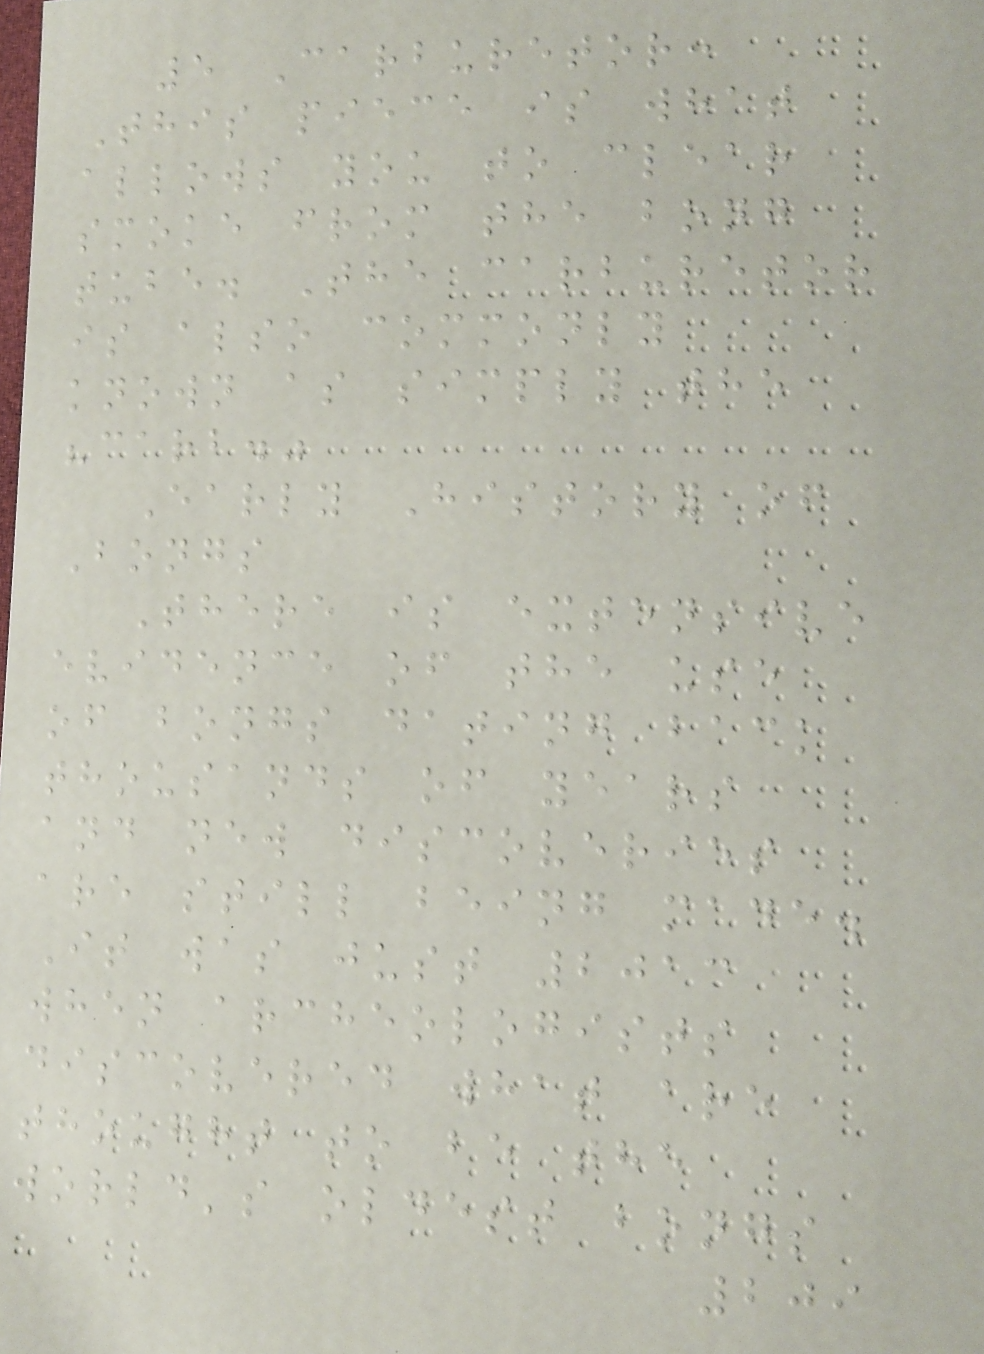5 Carburetor:
This piece is what
allows you to clear
smoke from the bong
tube. The carburetor
is also commonly
known as simply the
"carb."
Early History of
Bongs
There is extensive
evidence of the use
of bongs dating back
thousands of years
and new discoveries
are still being made.
It was just 2013
when archeologists
discovered what are
thought to be the
world's oldest bongs
209
